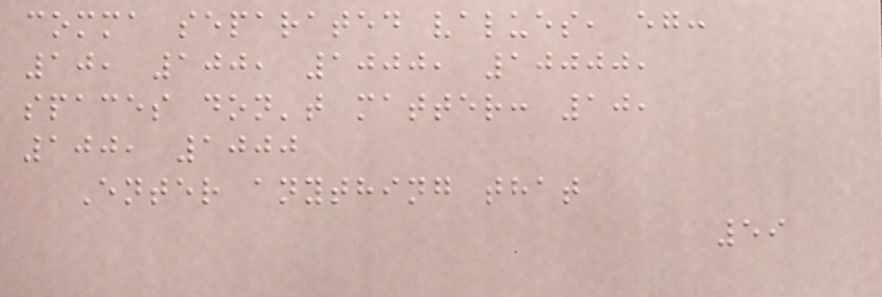comma separated values, eg:
10, 100, 1000, 10000,
spaces don't matter: 10,
100, 1000
Enter anything that
59
